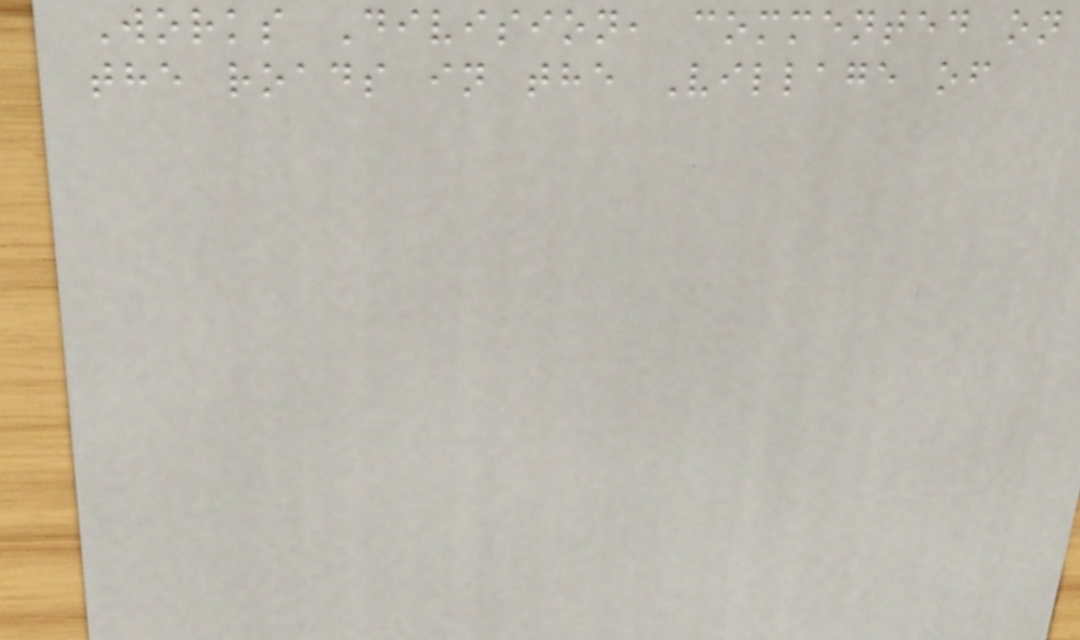Works Division, commented on
the roads in the Village of
